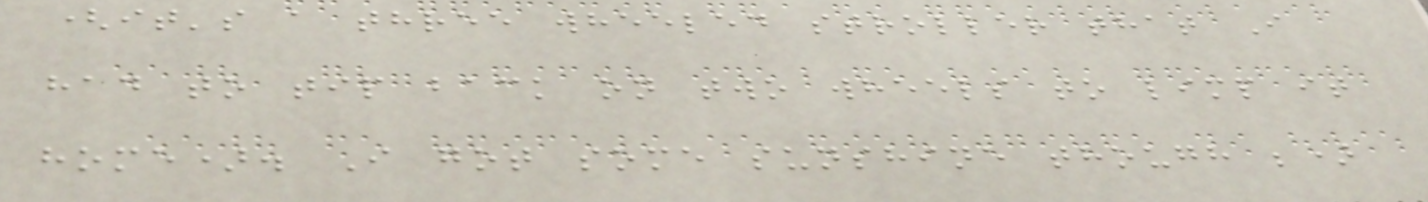(it's a three wheeled stroller that I
had to tip back on two wheels to limp it
home). I got some sunshine though ;)
